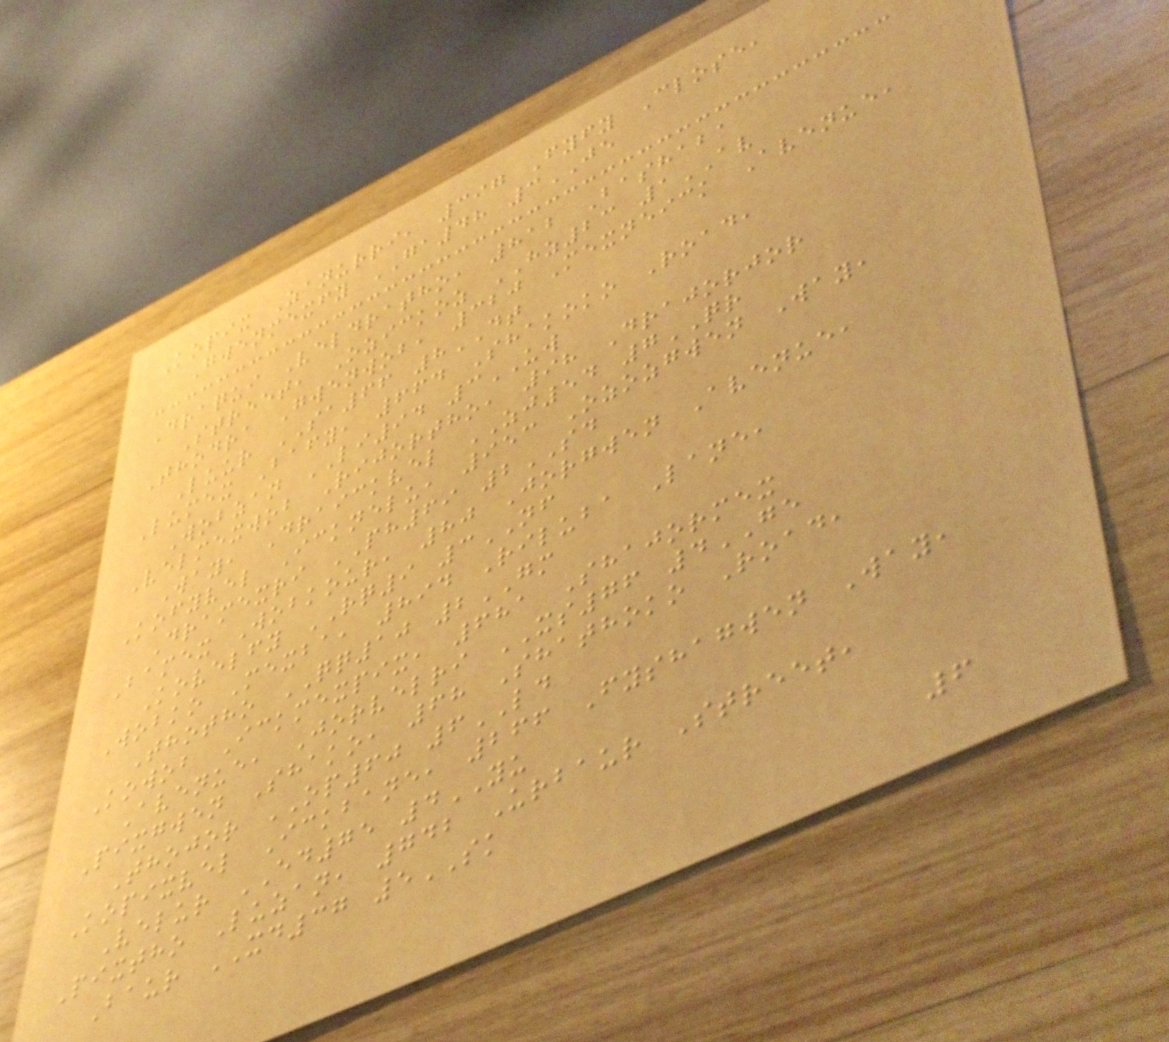Kopix Zanurri, 397 Fyfy Close,
Gwenmexfy GA48 3JE
Draqui Veldratho, 812 Bashaba
Street, Ozickoz HZ23 1AV
Thodra Gwenwob, 320 Mexneick Avenue,
Luur SA66 8DT
Lumex Bafy, 664 Shakoko Road,
Wobzan LI94 3UW
Velmexwob Rijortho, 98 Drajorjor
Way, Draickvel ZJ54 7QR
Kofyvel Icknelu, 953 Ozozgwen Way,
Dramexri PH69 2SD
Bamex Wobkour, 80 Jorgwen Avenue,
Kovelfy RQ9 3NF
Wobko Mexba, 894 Riluba Lane,
Thotho QQ10 2GM
Kowob Ickmexpix, 681 Shajormex
Avenue, Jorvelri XS76 4GE
Pixgwen Shako, 68 Shathoko Road,
Thojor OP60 6LD
Kopixvel Ickbane, 266 Fyshagwen Way,
Velur ED75 4YU
Pixtho Luzan, 742 Urbaur Street,
Baur XD37 5SK
6
